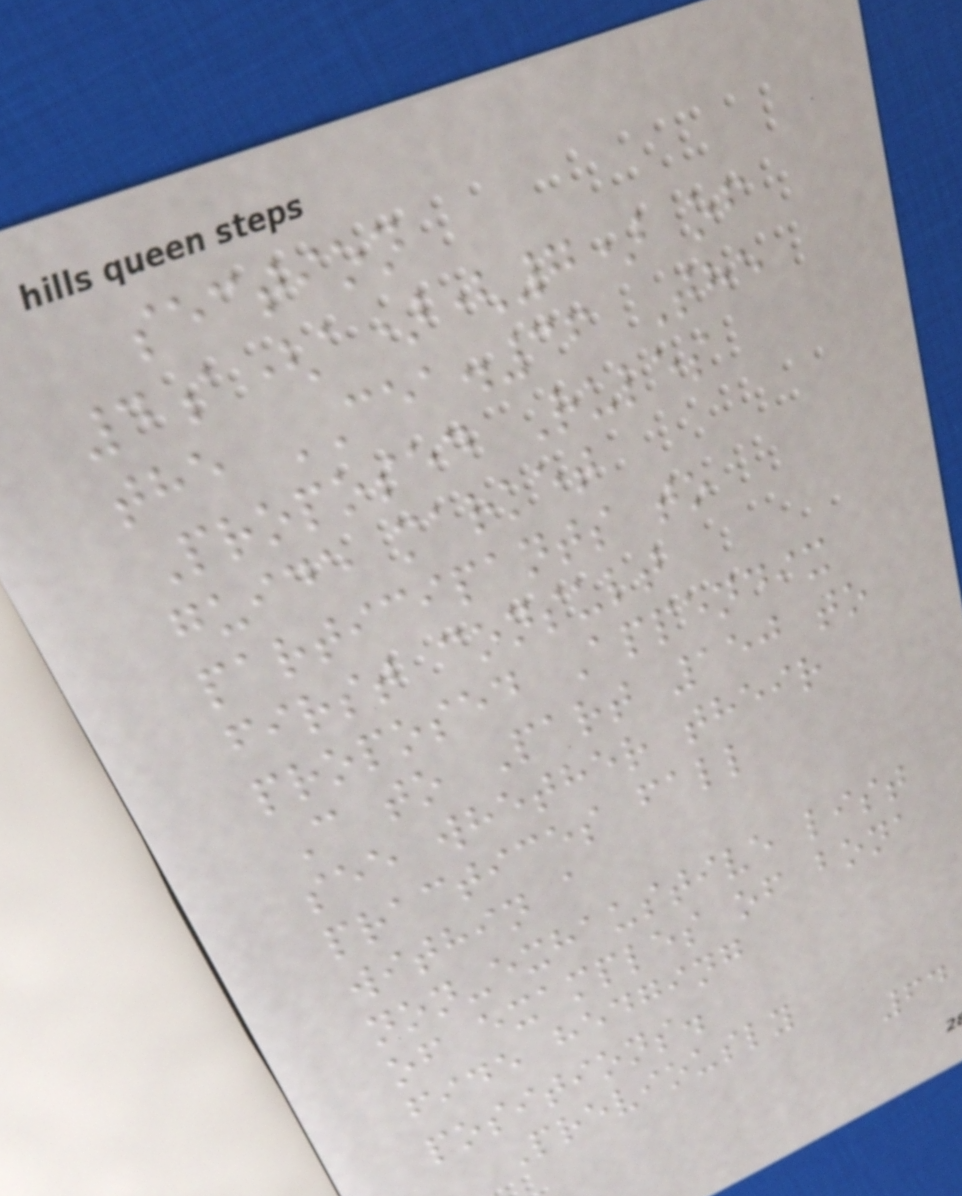section
4a(a)(7) of
the CEA.36 The
Proposed Rules
guide market
participants to
first consult
proposed Appendix
C to Part 150 to
see whether their
practices fall
within a
non-exhaustive list
of examples of bona
fide hedging
positions.
Previously
64
